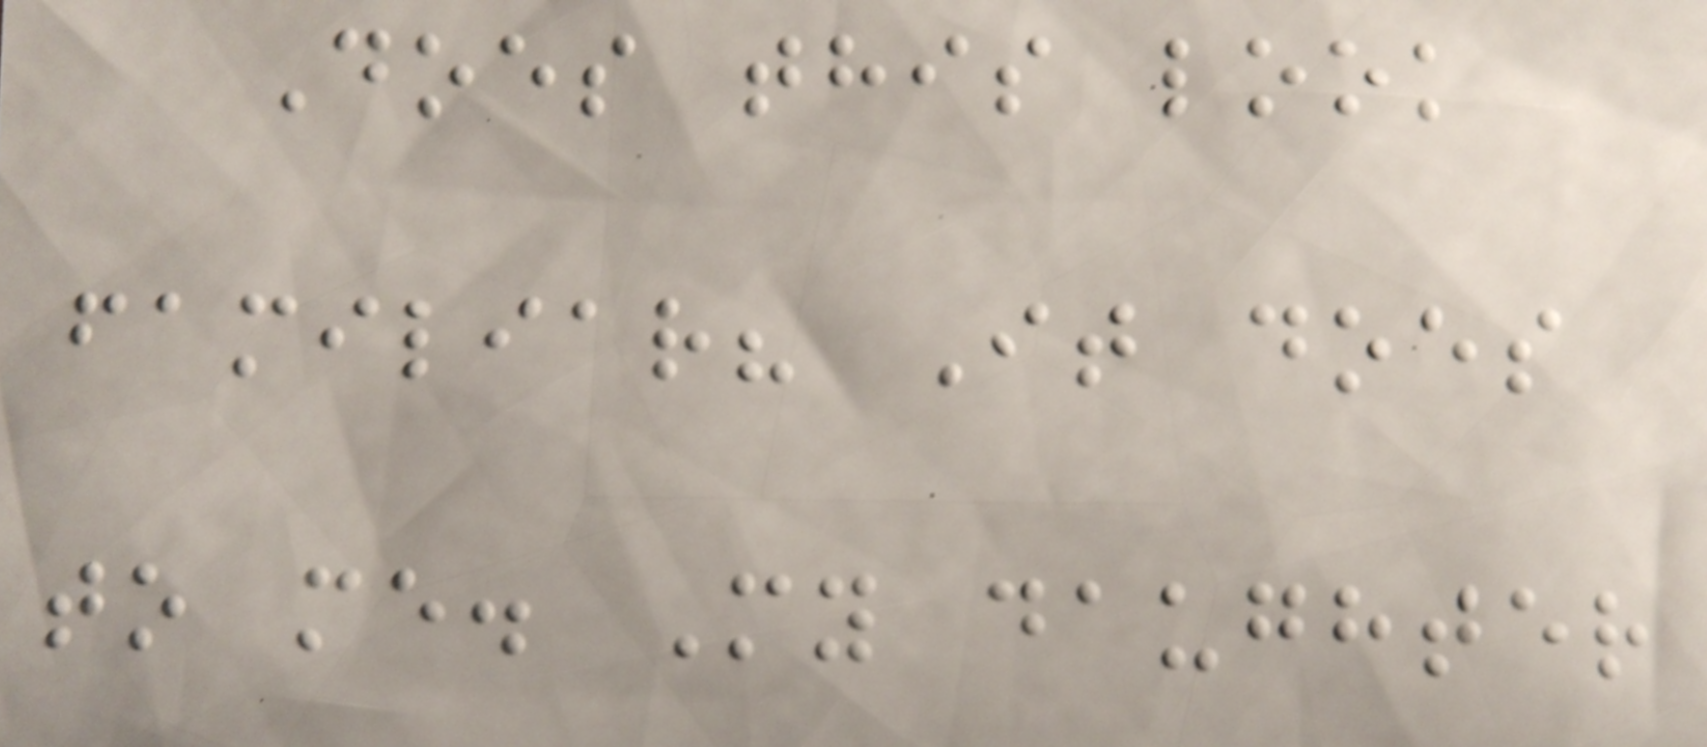Does this look
familiar? It does
to me. My daughter
